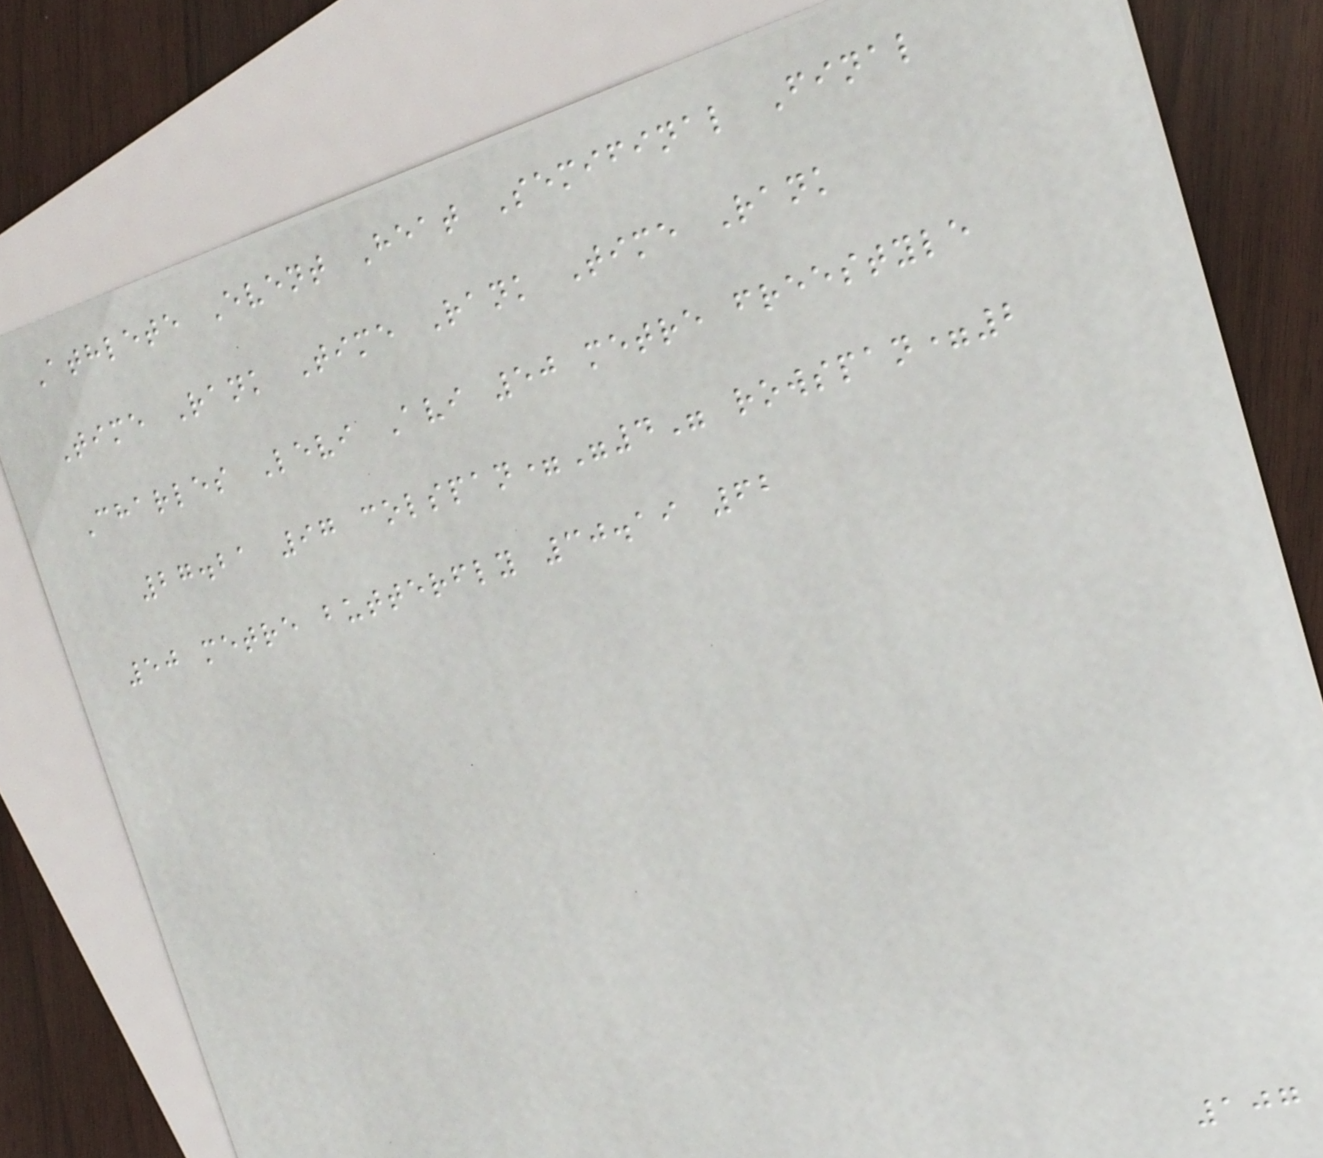Athlete Event Heat Semifinal Final
Time Rank Time Rank Time Rank
Charles Levi Avi 50 metre freestyle
27.21 97 colspan="4" rowspan=2
50 metre butterfly 30.19 62
107
